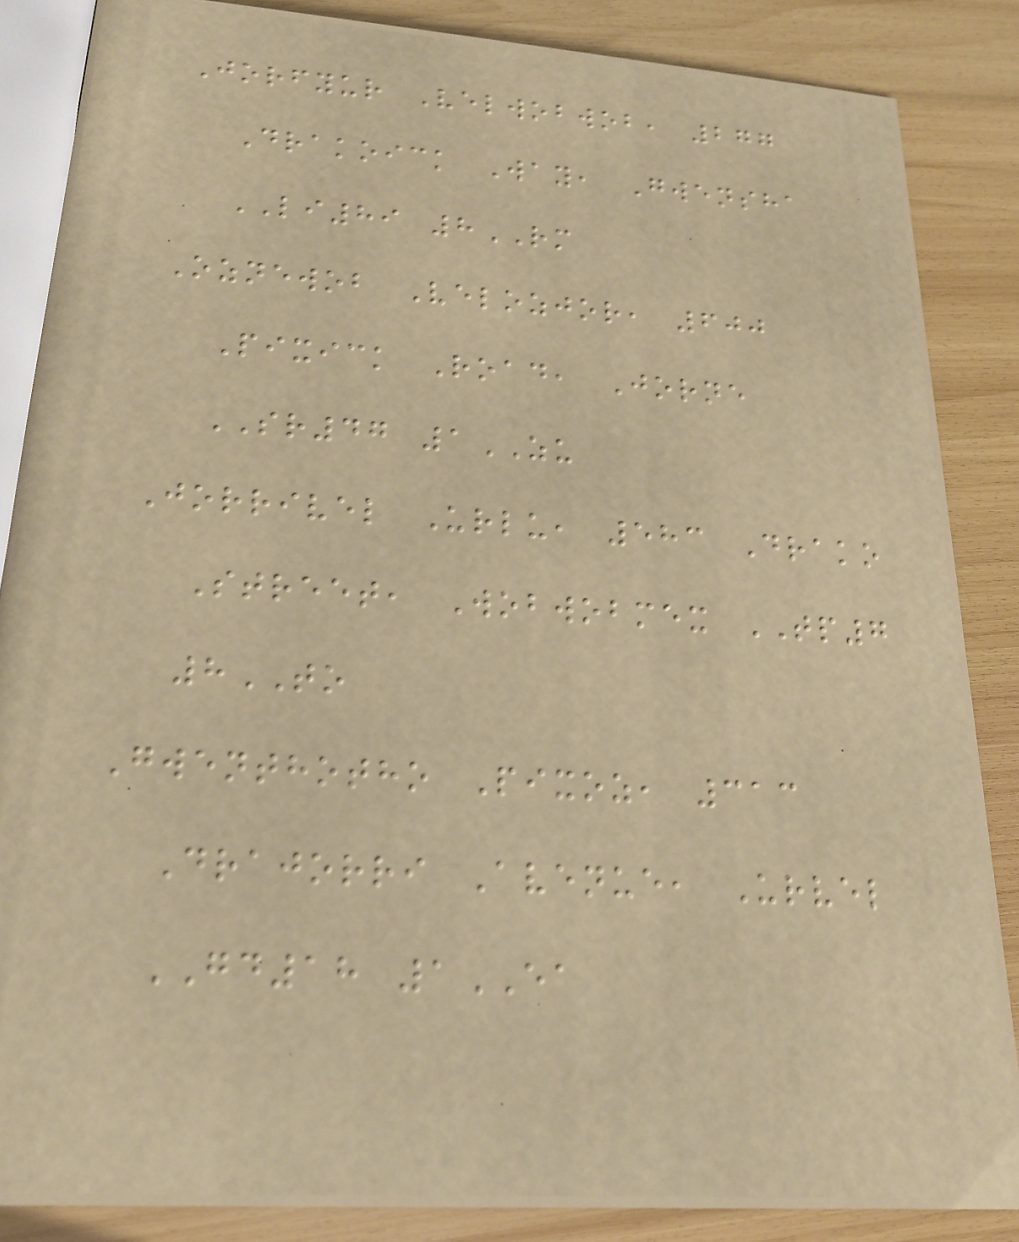Jorfyur Velwobwob, 277
Drakoick Way, Gwensha
LI89 8RM
Oznewob Velozjor, 600
Pixick Road, Jorne
SR47 1ZU
Jorrivel Urlu, 583 Drako
Street, Wobwobmex TP7
8TO
Gwenthotho Pixoz, 313
Drajorri Avenue, Urvel
GD18 1EA
